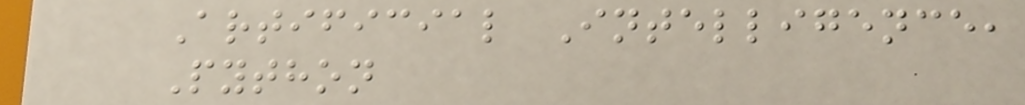Artificial Intelligence,
Python
